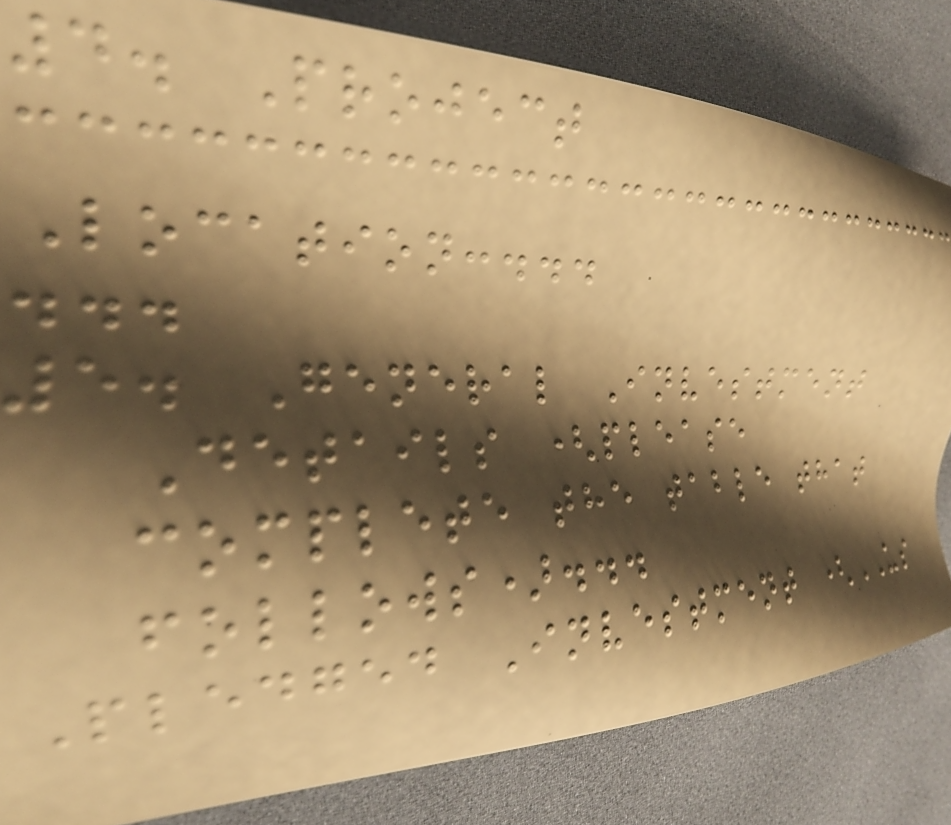4. Project
Location:...
...
5. General Investment
Details (please
complete the table that
follows)...
Pledged Investment (US
